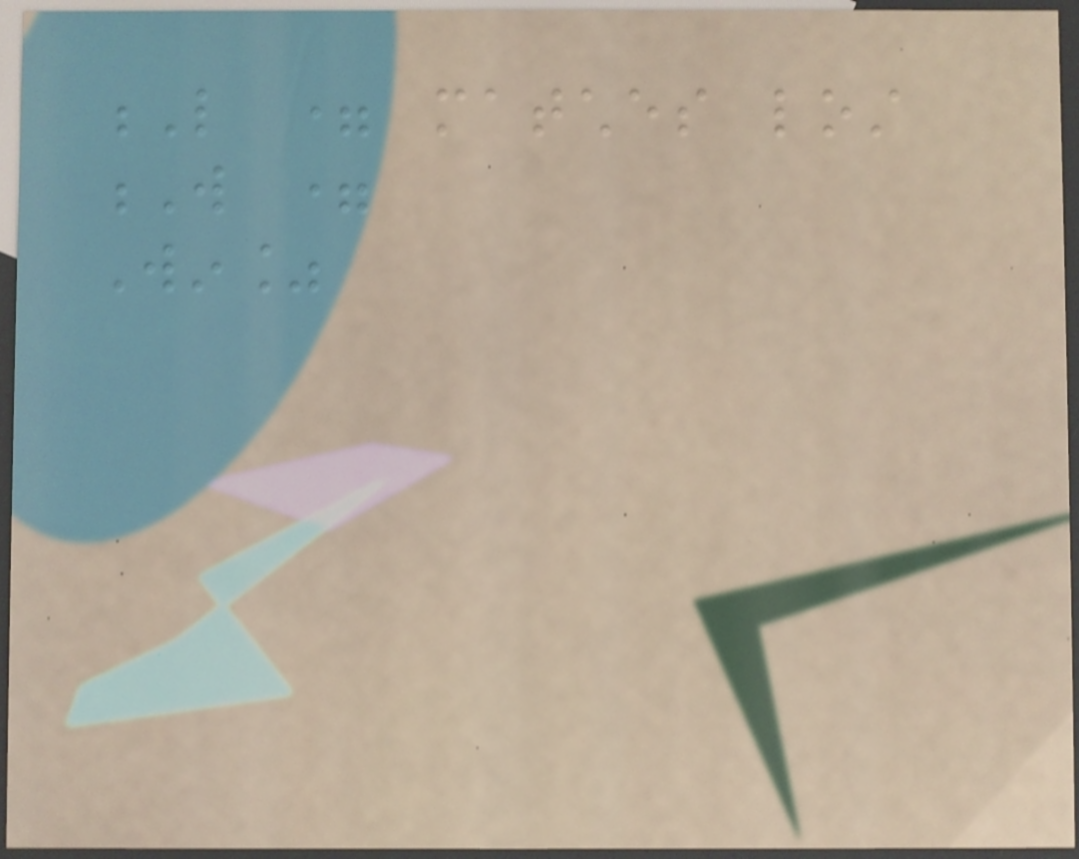L = matches lost
W =
Win%
